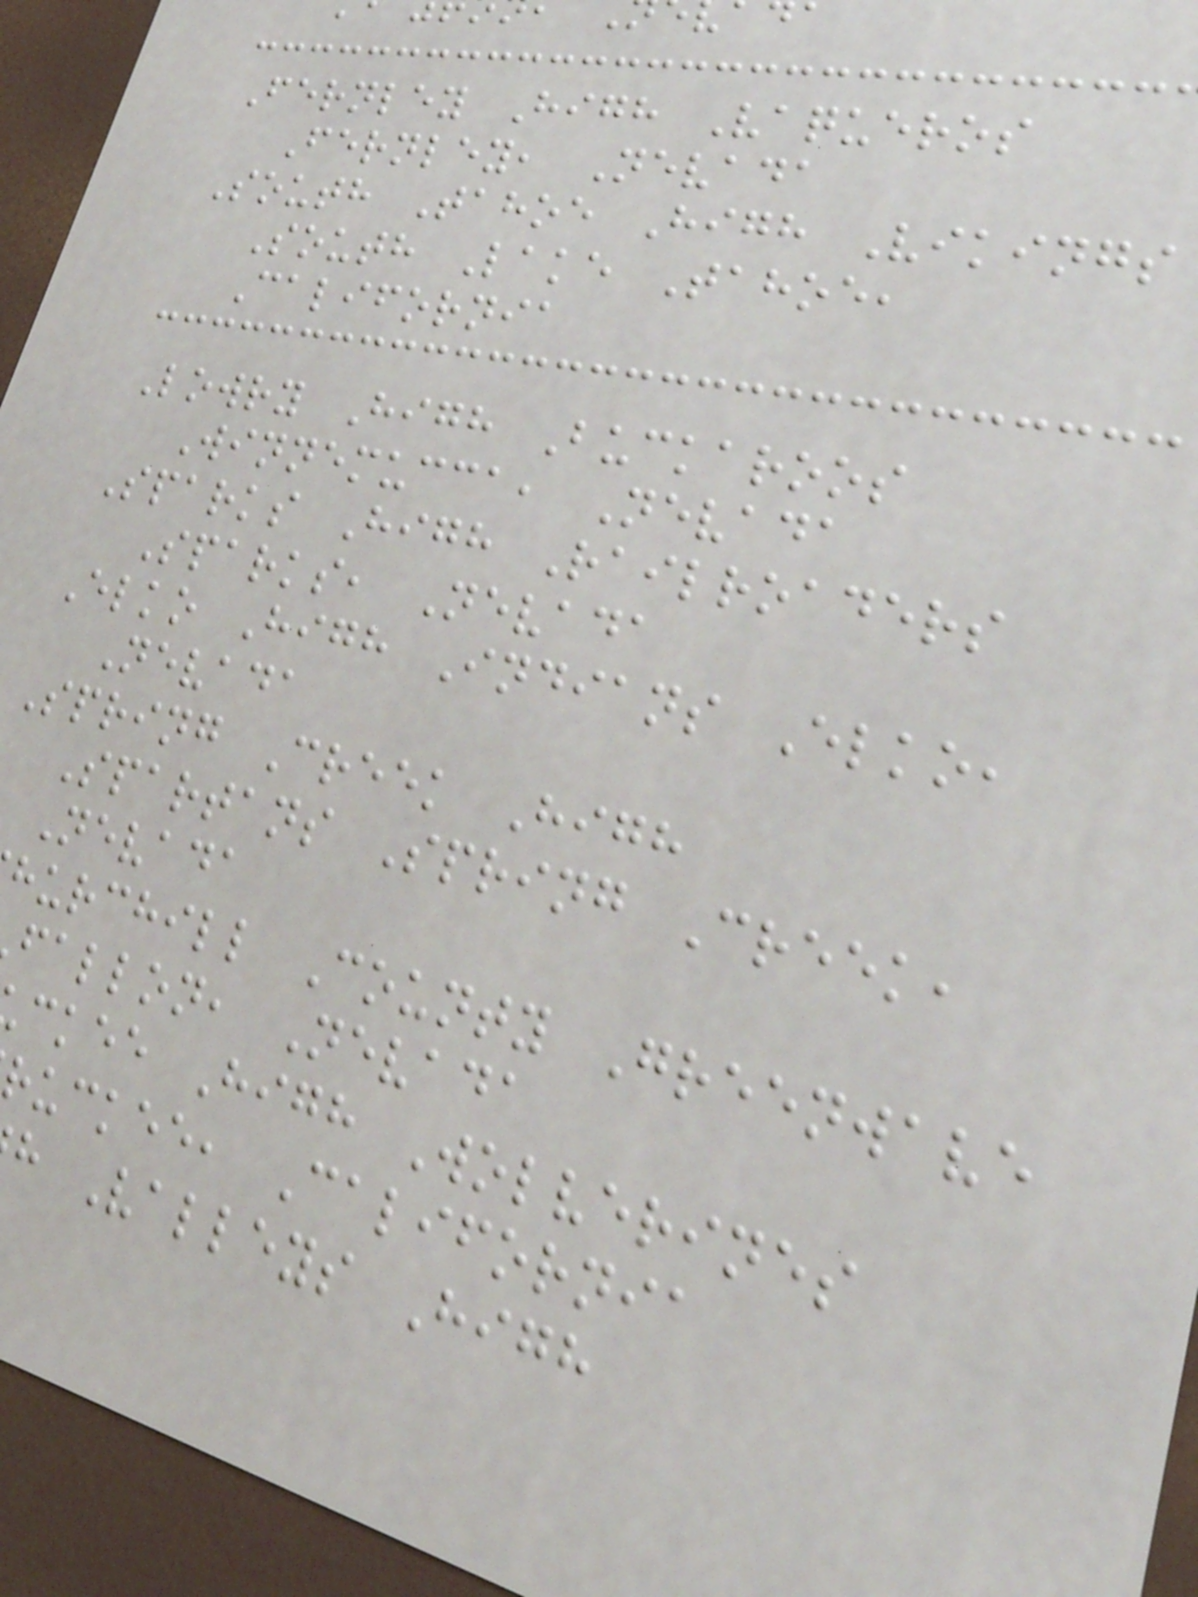Fernley High Vaqueros
Fernley, Nevada
South Tahoe High Vikings
South Lake Tahoe,
California
Lowry High Buckaroos
Winnemucca, Nevada
Sparks High Railroaders
Sparks, Nevada
Elko High Indians Elko,
Nevada
Spring Creek High
Spartans Spring Creek,
Nevada
hurchill County Greenwave
fallon, Nevada
ckee High Wolverines
ruckee, California
h Valleys High
